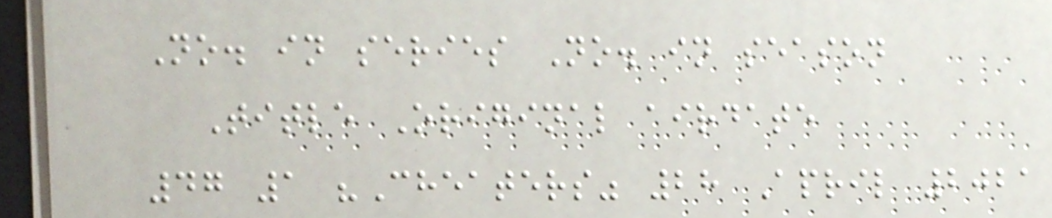No. in series No. in season
Title Original airdate
47 1 "Cheaters" 28 April 2021
